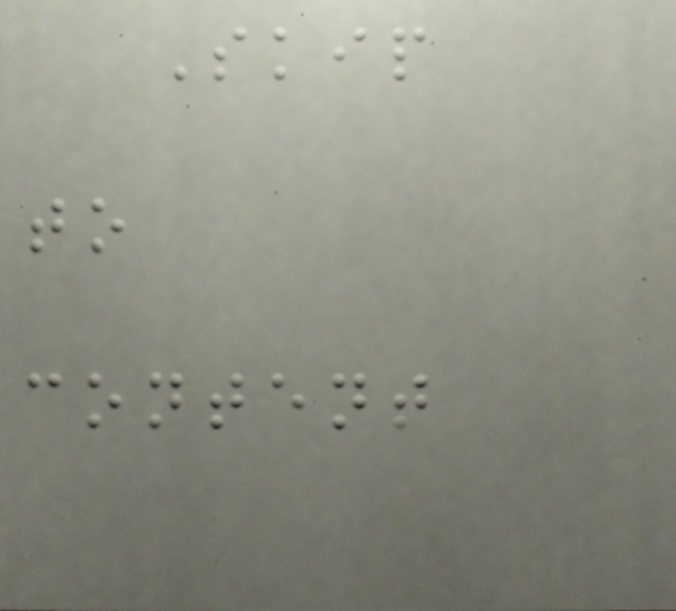Skip
to
content
